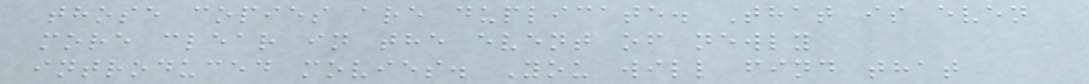those copies are duplicate. That is even
more clear in the event of newly
introduced movies. You will find that
